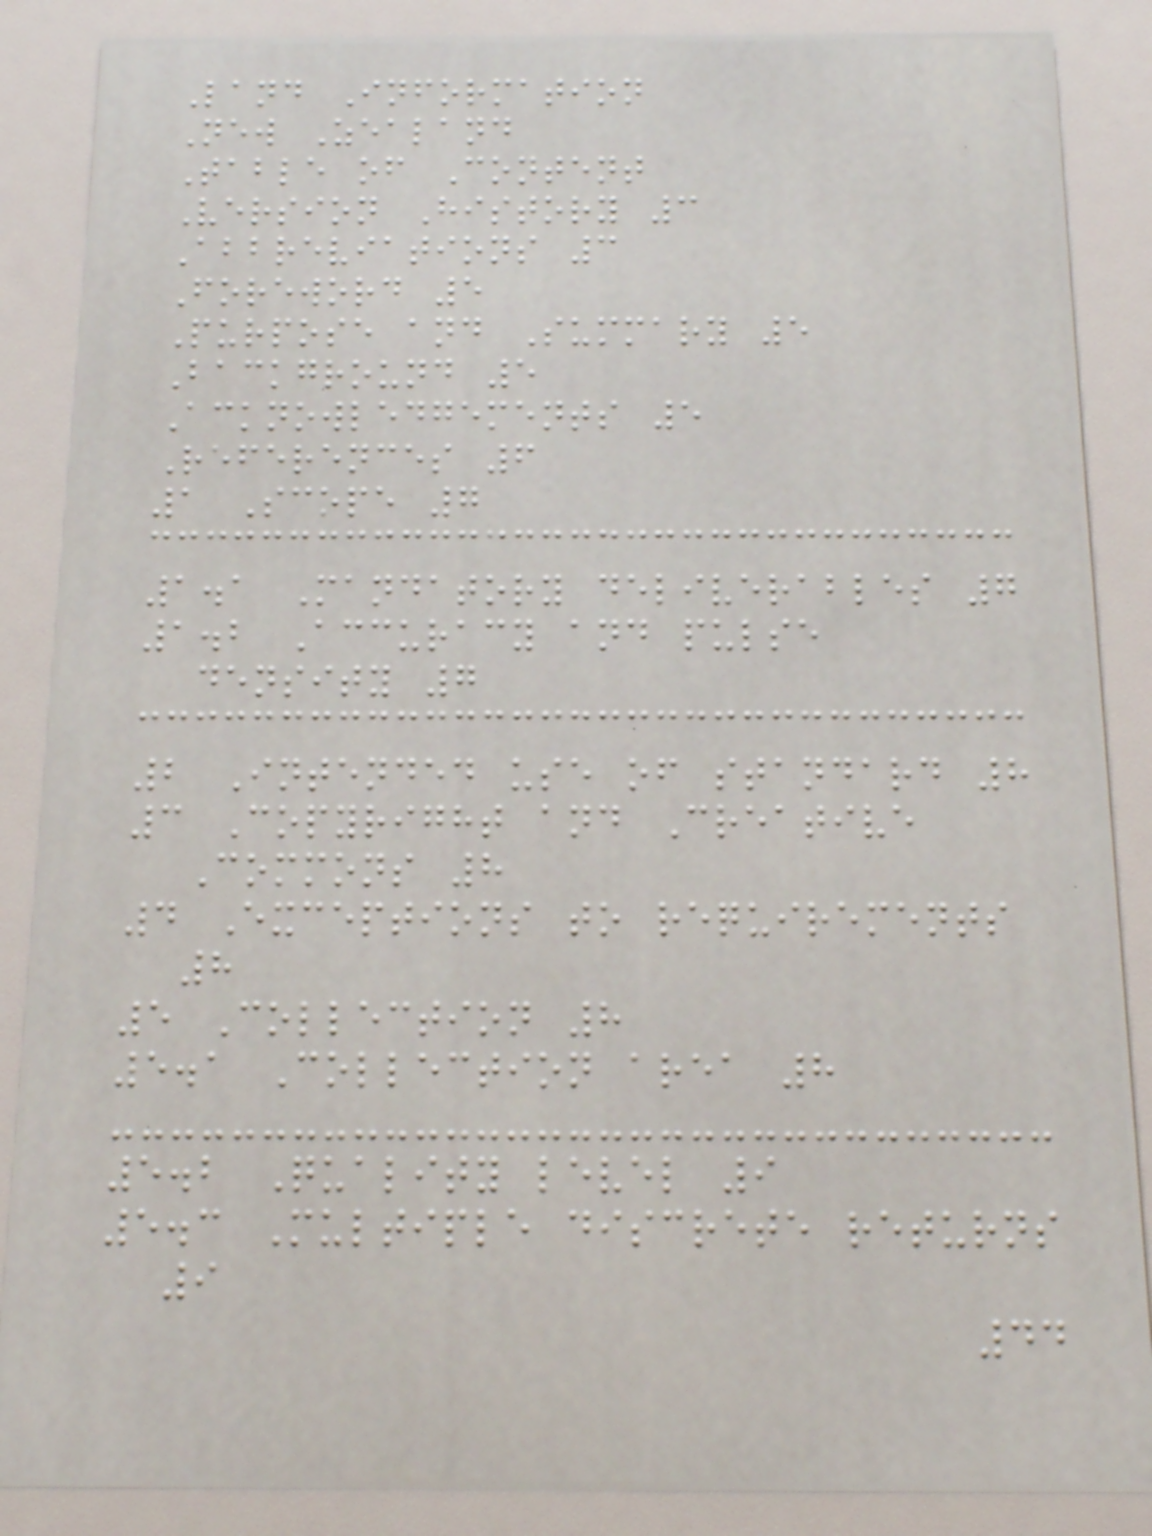Land Information
New Zealand
Table of Content
Version History 3
Abbreviations 3
Foreword 5
Purpose and Summary 5
Background 5
Acknowledgements 5
References 6
1 Scope 7
1.1 Mandatory deliverables 7
1.2 Accuracy and pulse
density 7
2 Intended use of standard 8
3 Copyright and Creative
Commons 8
4 Exceptions to requirements
8
5 Collection 8
5.1 Collection area 8
5.2 Quality level 9
5.3 Multiple discrete returns
9
44
